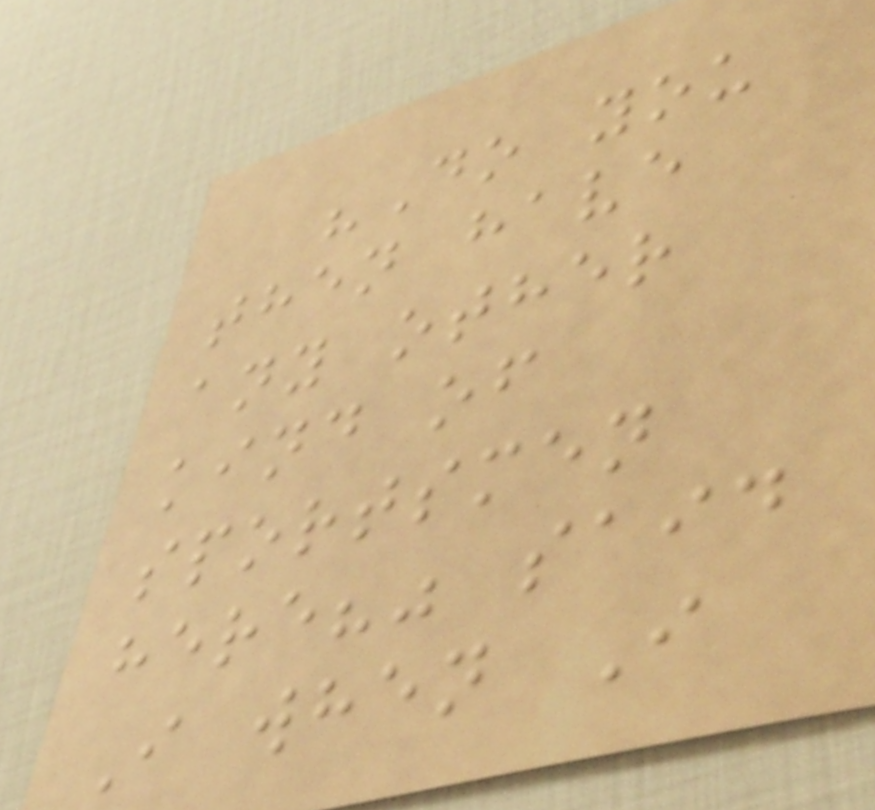"Do you
then have
any other
kind of
sportsmen
here?" said
I when I
